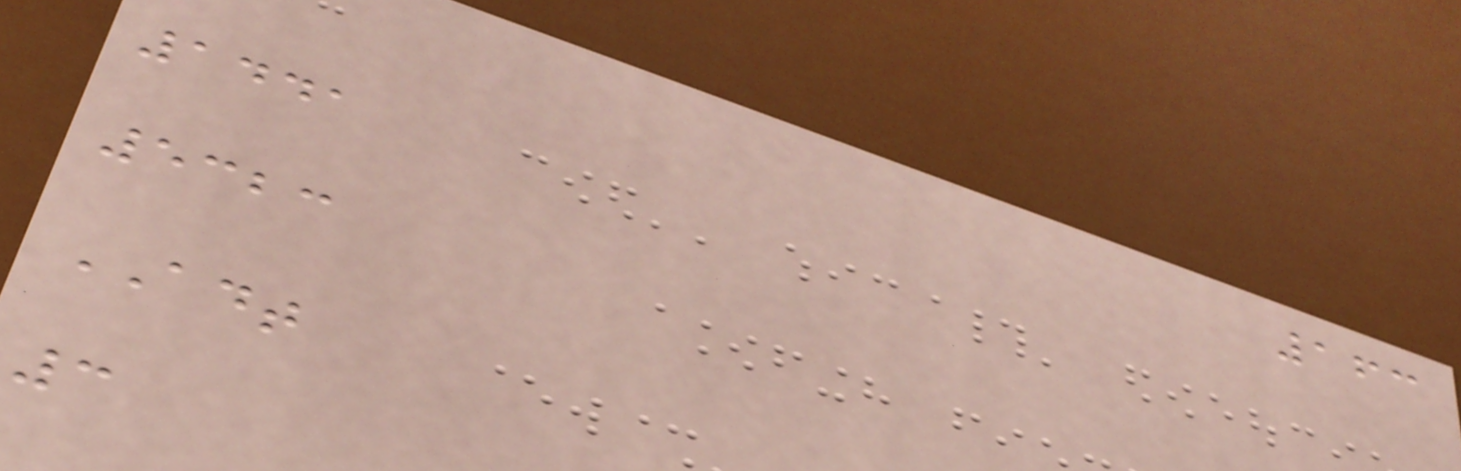163
1441
5323
ADT
3
